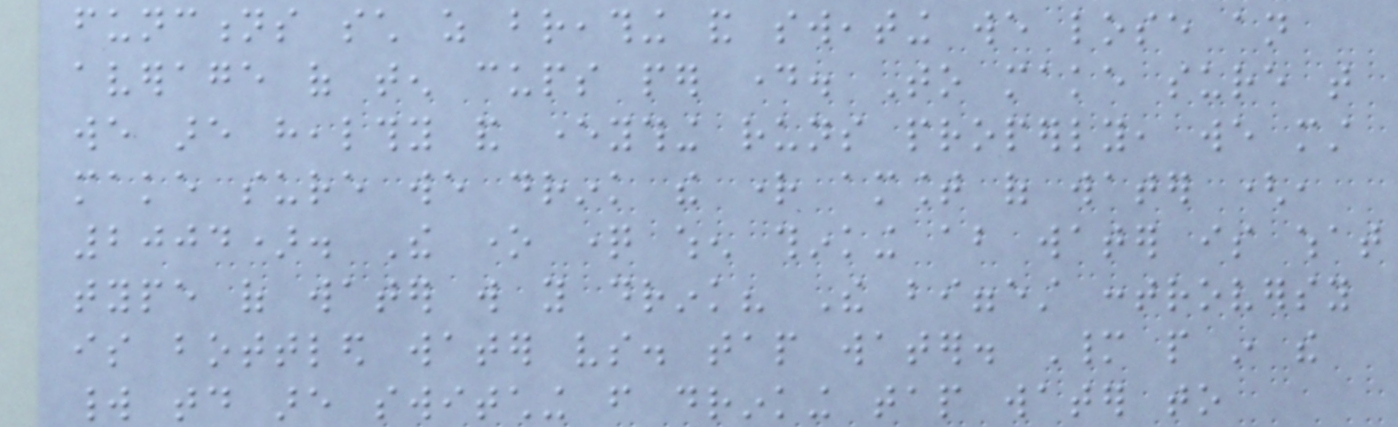functions such as breathing and sweating we lose an
average of ten cups per day. To make sure that
we are healthy and everything runs properly, we must
make sure we drink the right amount of water (,
2004). The one question when thinking about water is what
type of water will you drink? The biggest controversy
is bottled water vs. tap water. Many people in the
world today are switching from drinking tap water to
